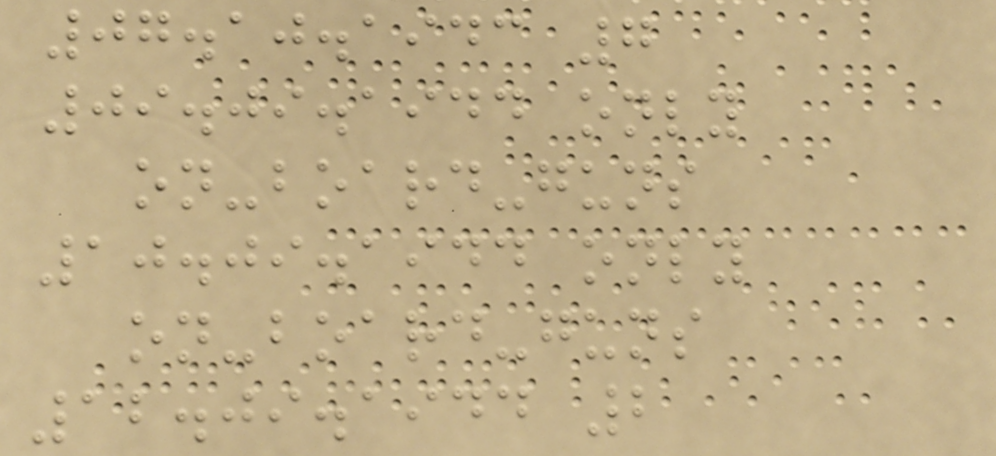07.10.1943 7
09.09.1944 only
on-board-guns
10.09.1944 only
on-board-guns
12.09.1944 2
